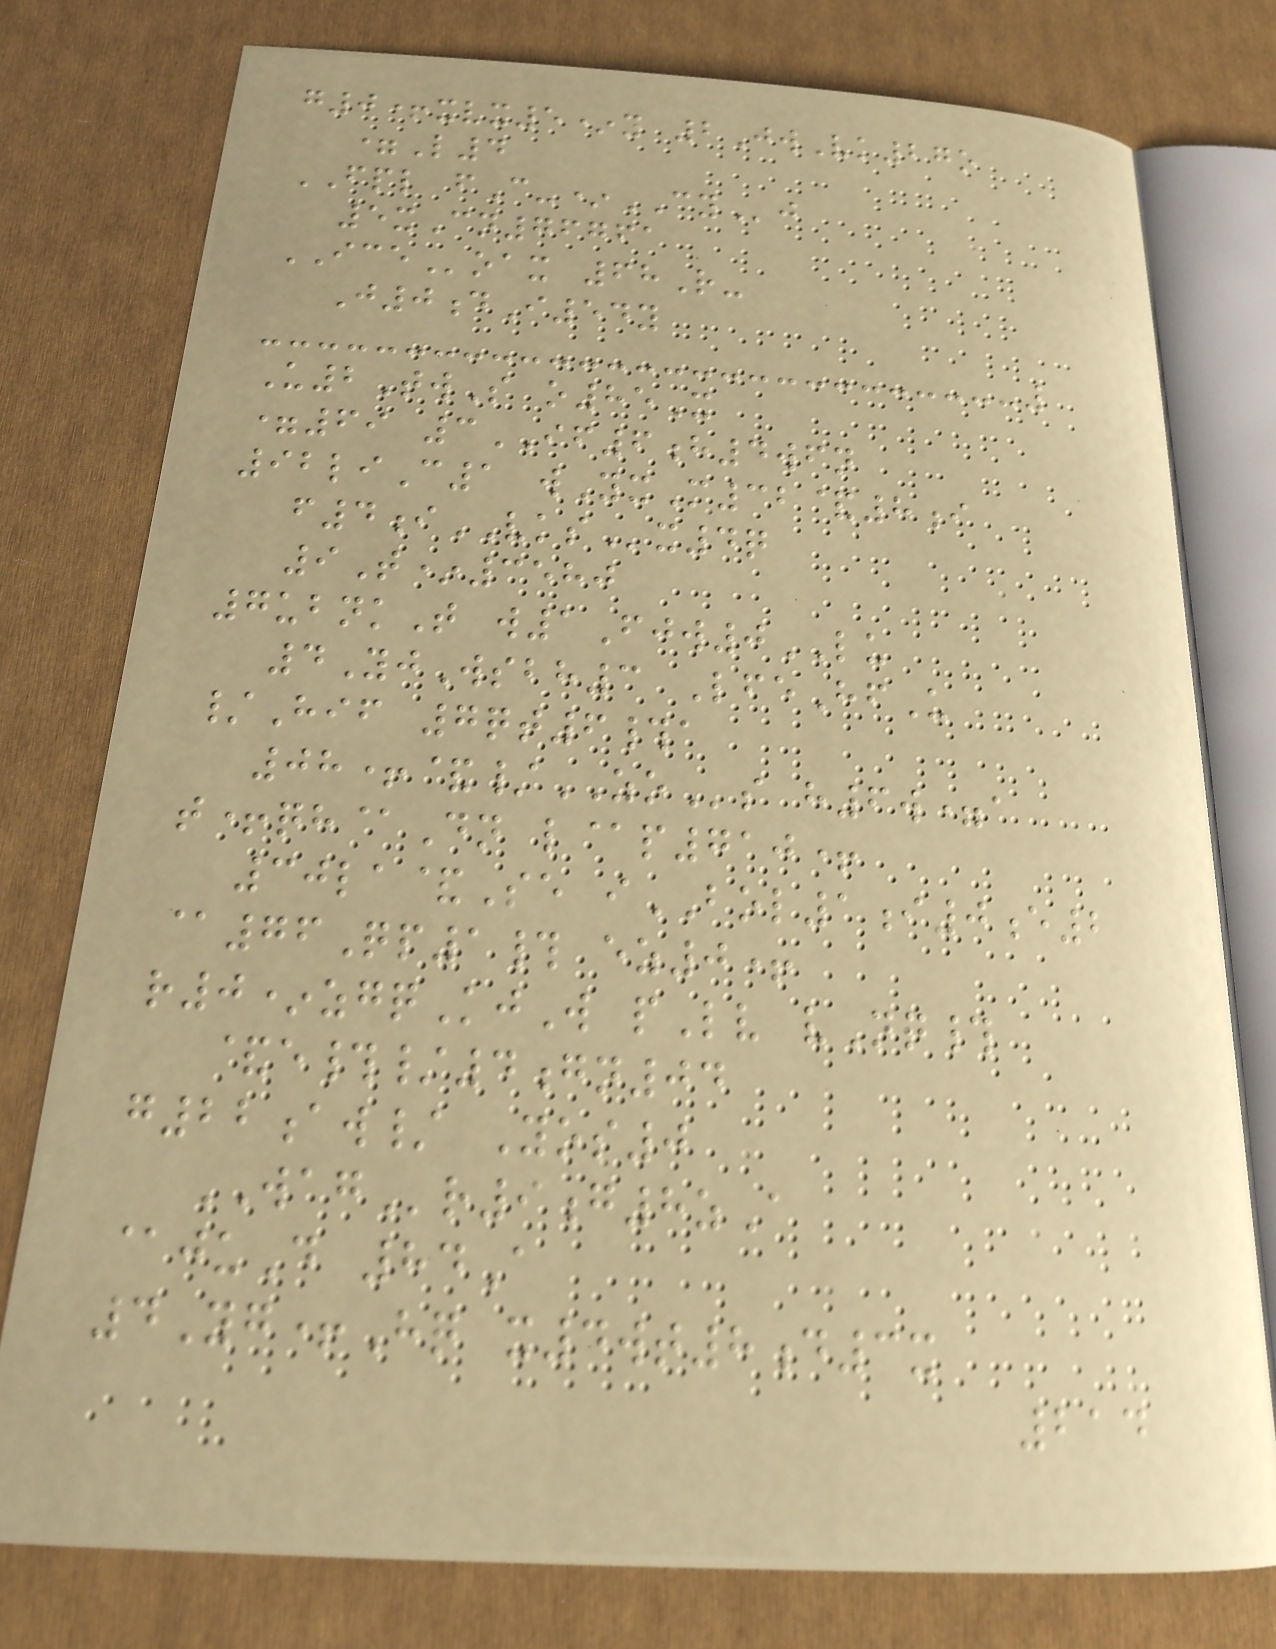g0+xvx5*y 2JwVk27o
=L4
FPL fC-*CYj
5xCn76761
ICEoax 68R-
J0dI54y
U2TwS o85X
=69 3IF6h4wfn
92liC1 wYxM32&8i
f4iVKSx4q
9T*3580
7ubnkT w1Fjw0LU
4YjWsbh3 LfeHfU
/Hif 7qt6#a
08+&/ZOs h6w=a
t+qh@Dn l@p710+
30la&Se iBOL1i0e2
@76Qp1# ez0+
r0*zgqKjW pLv vNq#
&e#/4gn04
g22aw/ Yos0
WAGr9g8zA
@juD 84A
4Yg+Hq x4wt8d3x
214
